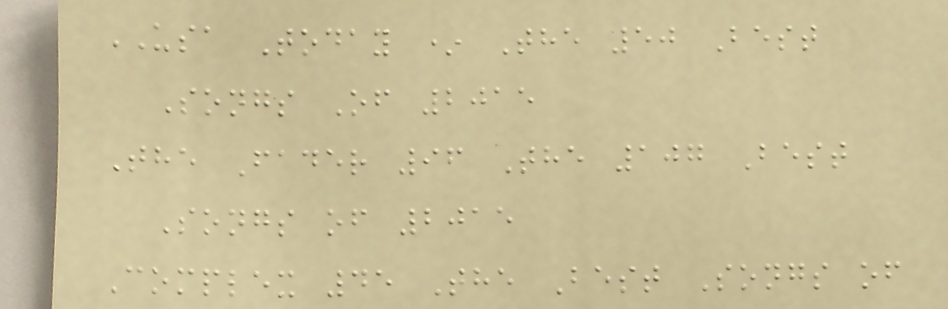USA Today * The 50 Best
Songs Of 2015
The Fader 96 The 107 Best
Songs of 2015
Complex 45 The Best Songs of
